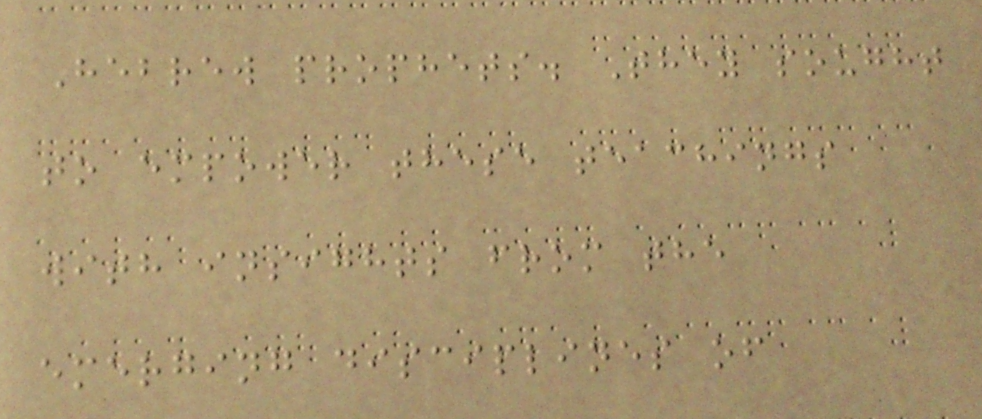Hebrew prophets. They sought
to empower these teachings
with insights from the
emerging disciplines of
